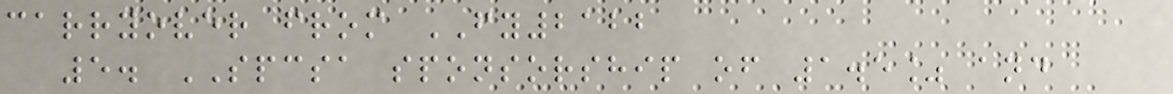carryover from FY2122
5. SPCSA sponsorship of 1.5% and
